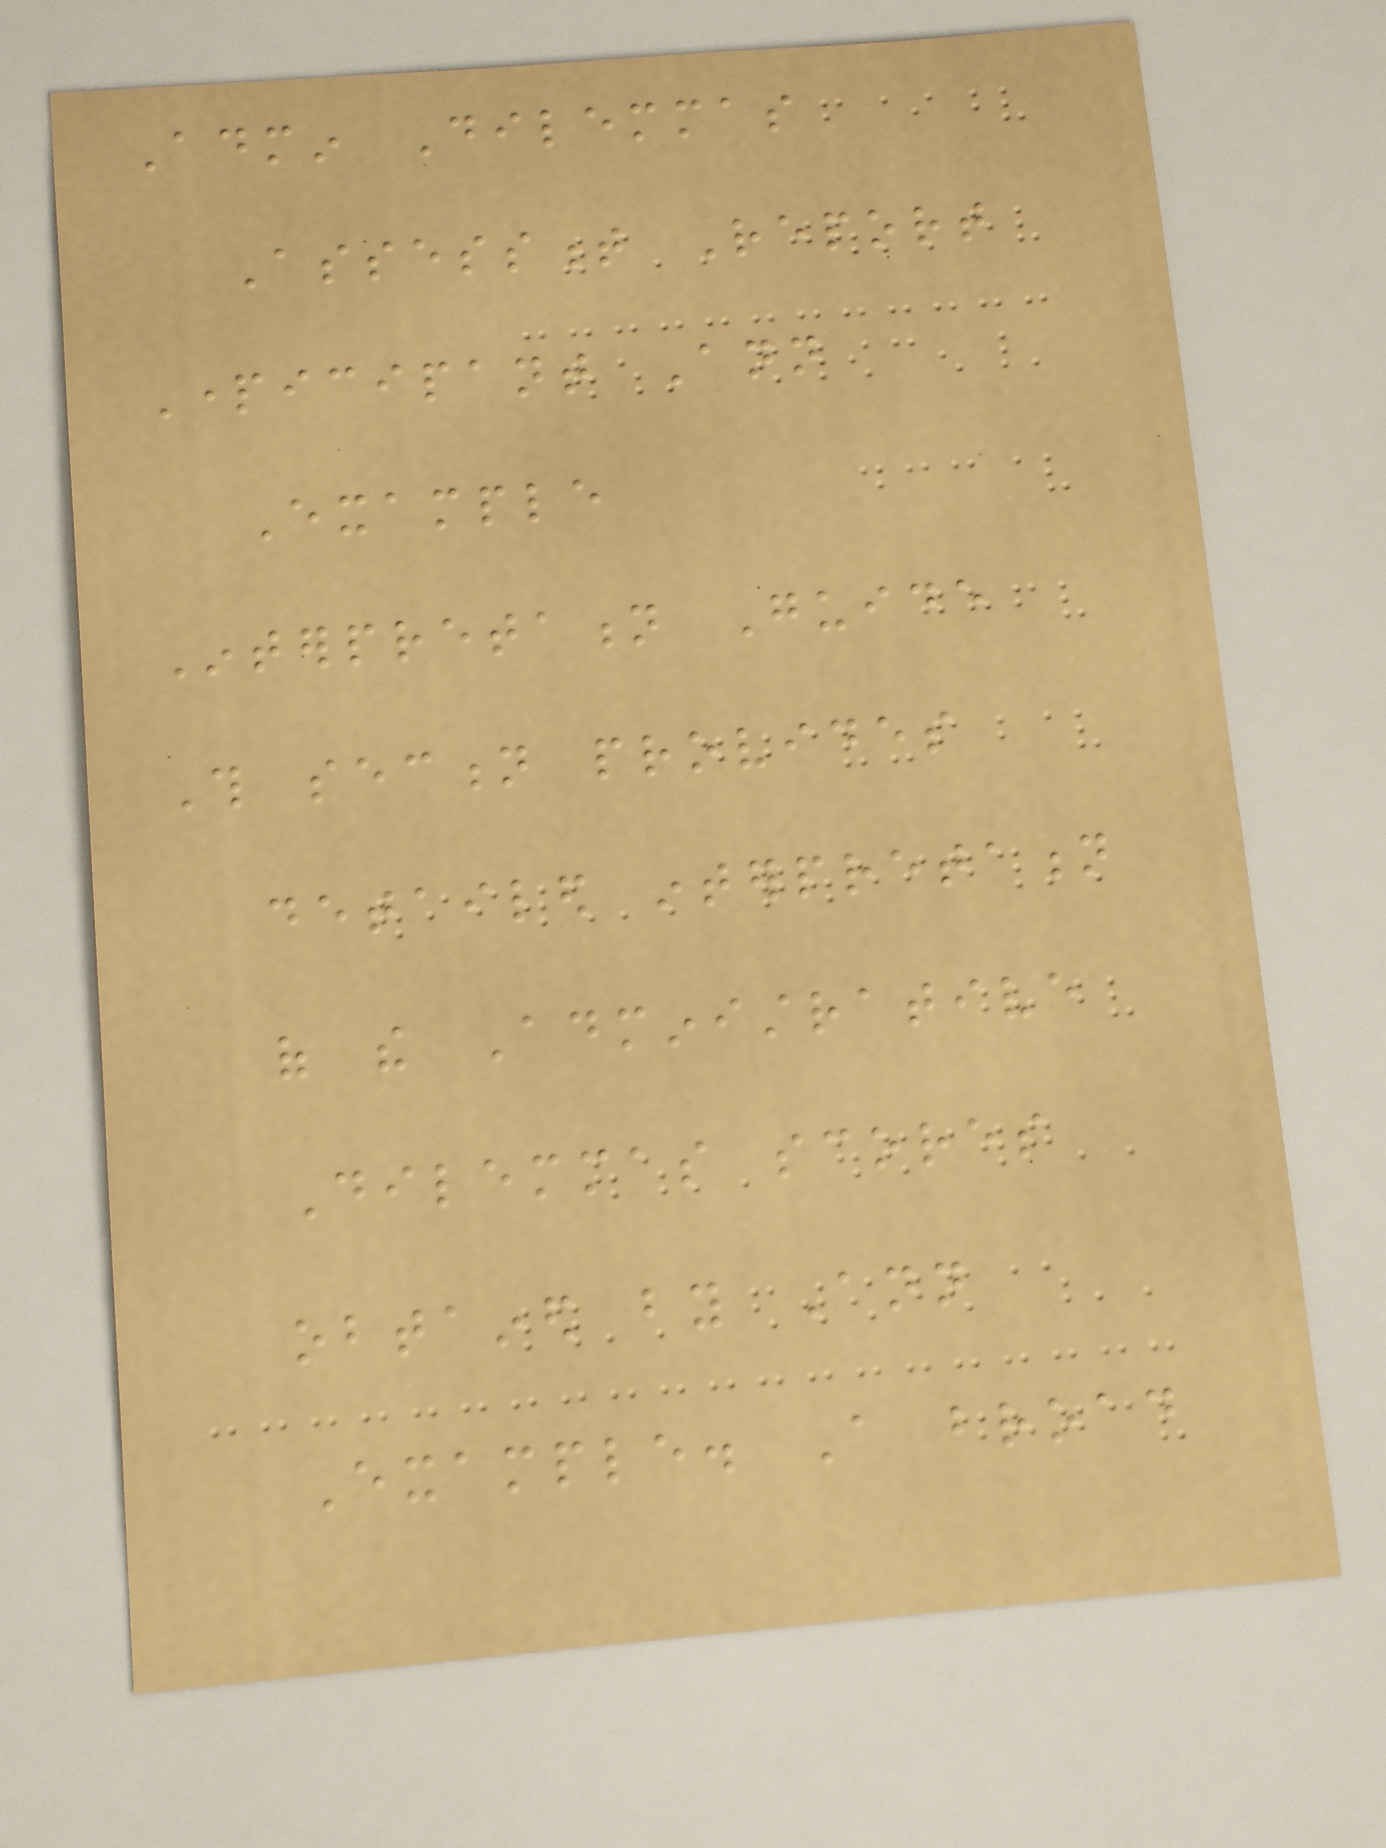Admin Dilemmas
Assessment Report
Participant Ann
Example
Interpretation Guide
This section provides
detailed interpretation
of the Administrative
Dilemmas scores
obtained by Ann
Example. A broad
